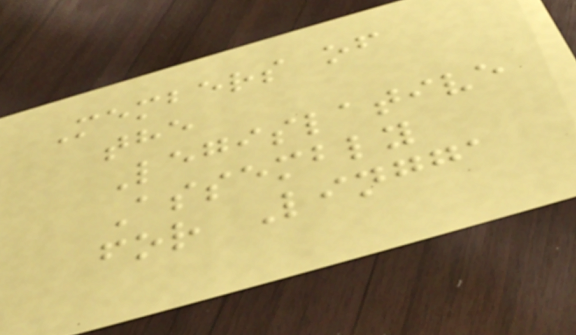Members of
the
Legislative
Assembly
for Lingga
